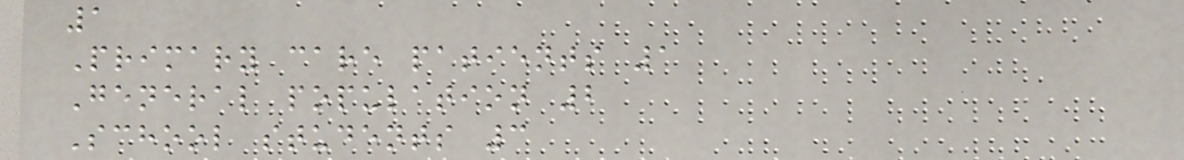1
Primary care patients 1
General population 2
School students 3
